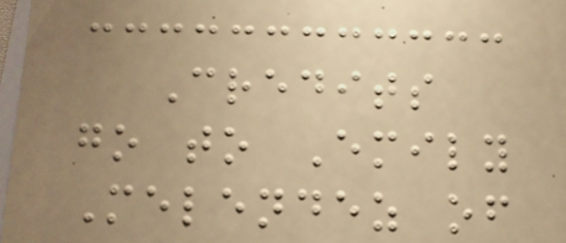Credits
go to Emily
Melendez of
